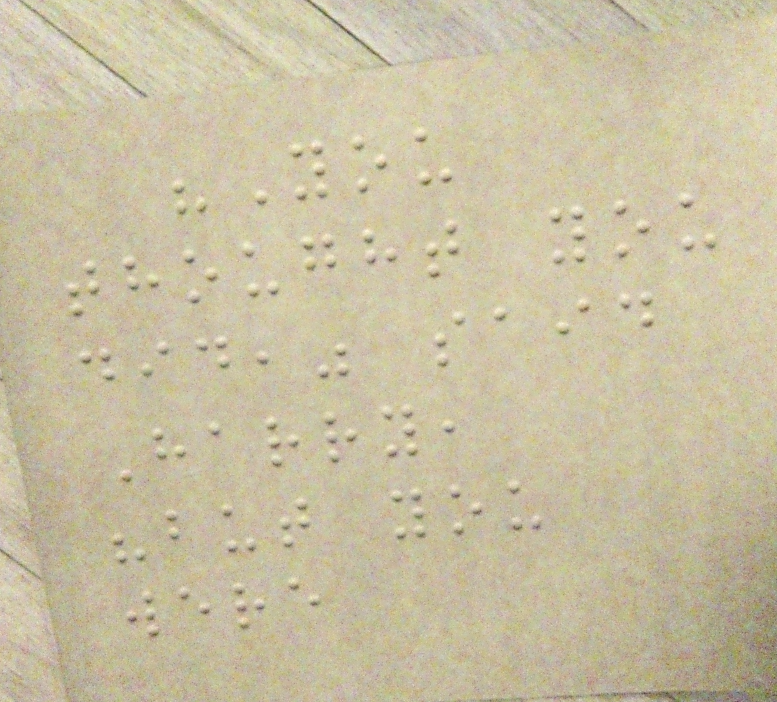"You
thought you
did," said
Harry,
"but you
were
